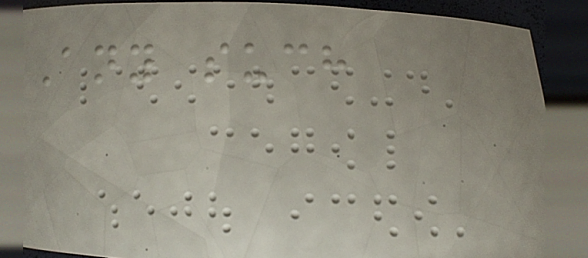Any such
